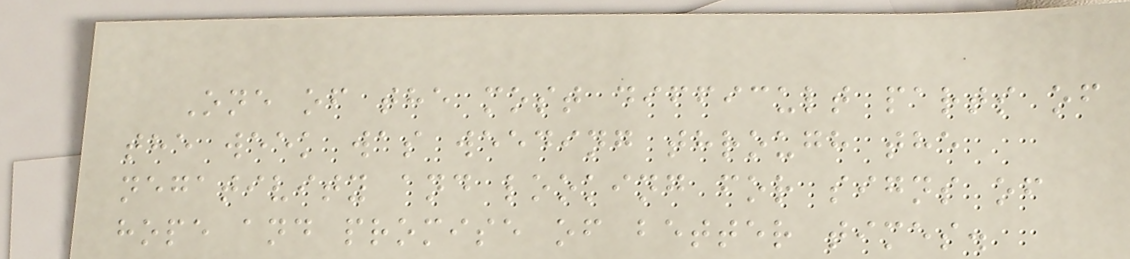One of the most difficult parts of
the week was weeding through the
negativity and looking for signs of
hope and promise of better times.
